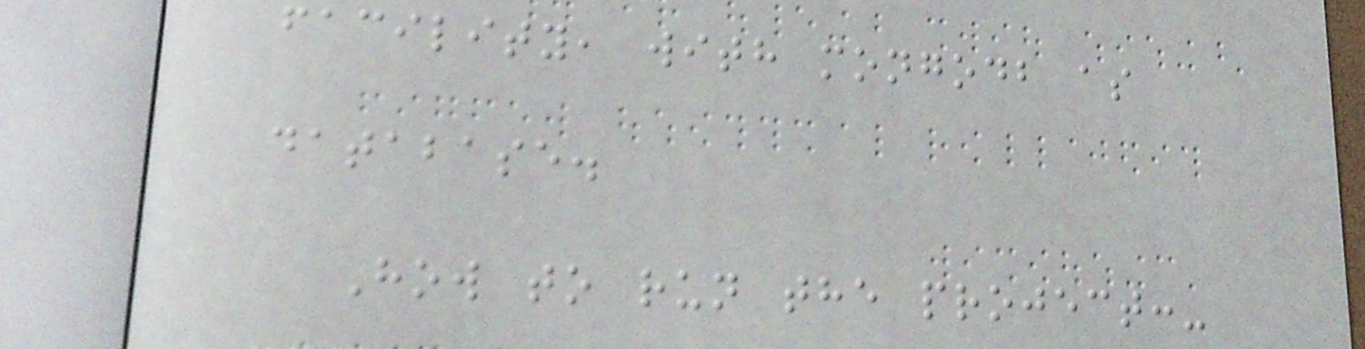facility, with mongodb as
database.
How to run the project:-
